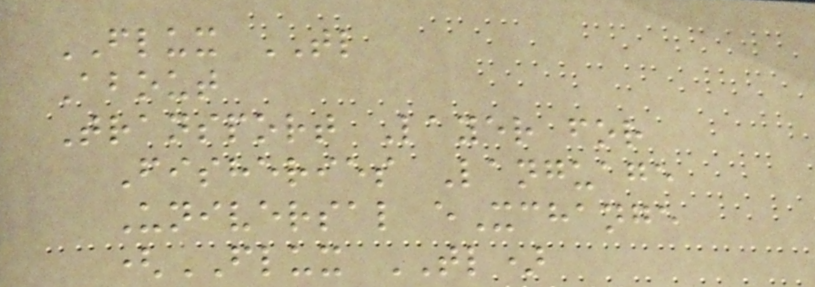FLUX TL
About
Transport Layer for
Fisheries Language
Universal eXchange
(FLUX TL)
